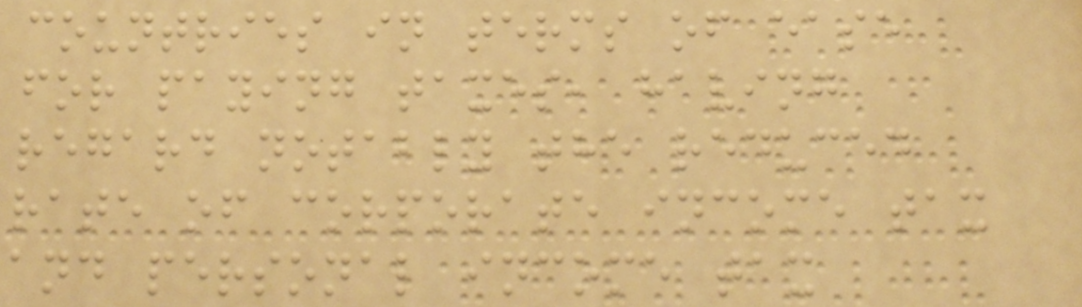countries in terms of ease
for paying taxes, having
regard notably the reduced
rate of corporate income tax
and personal income tax
